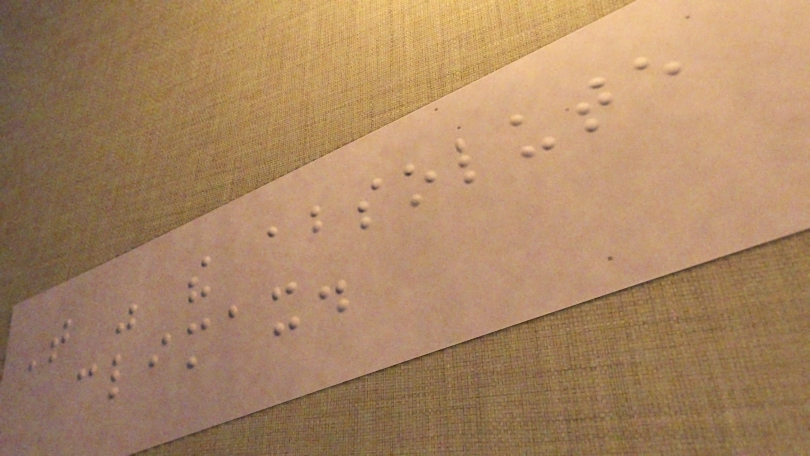That was the absolute
climax.
